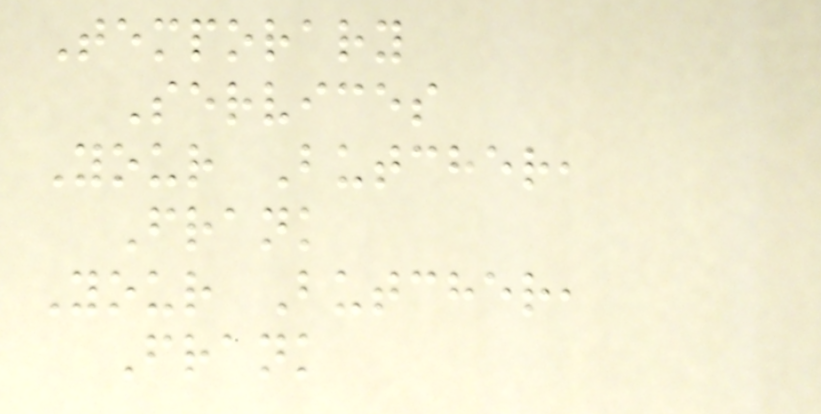Temporary
Services
Your Butcher,
Frank
Your Butcher,
Frank
